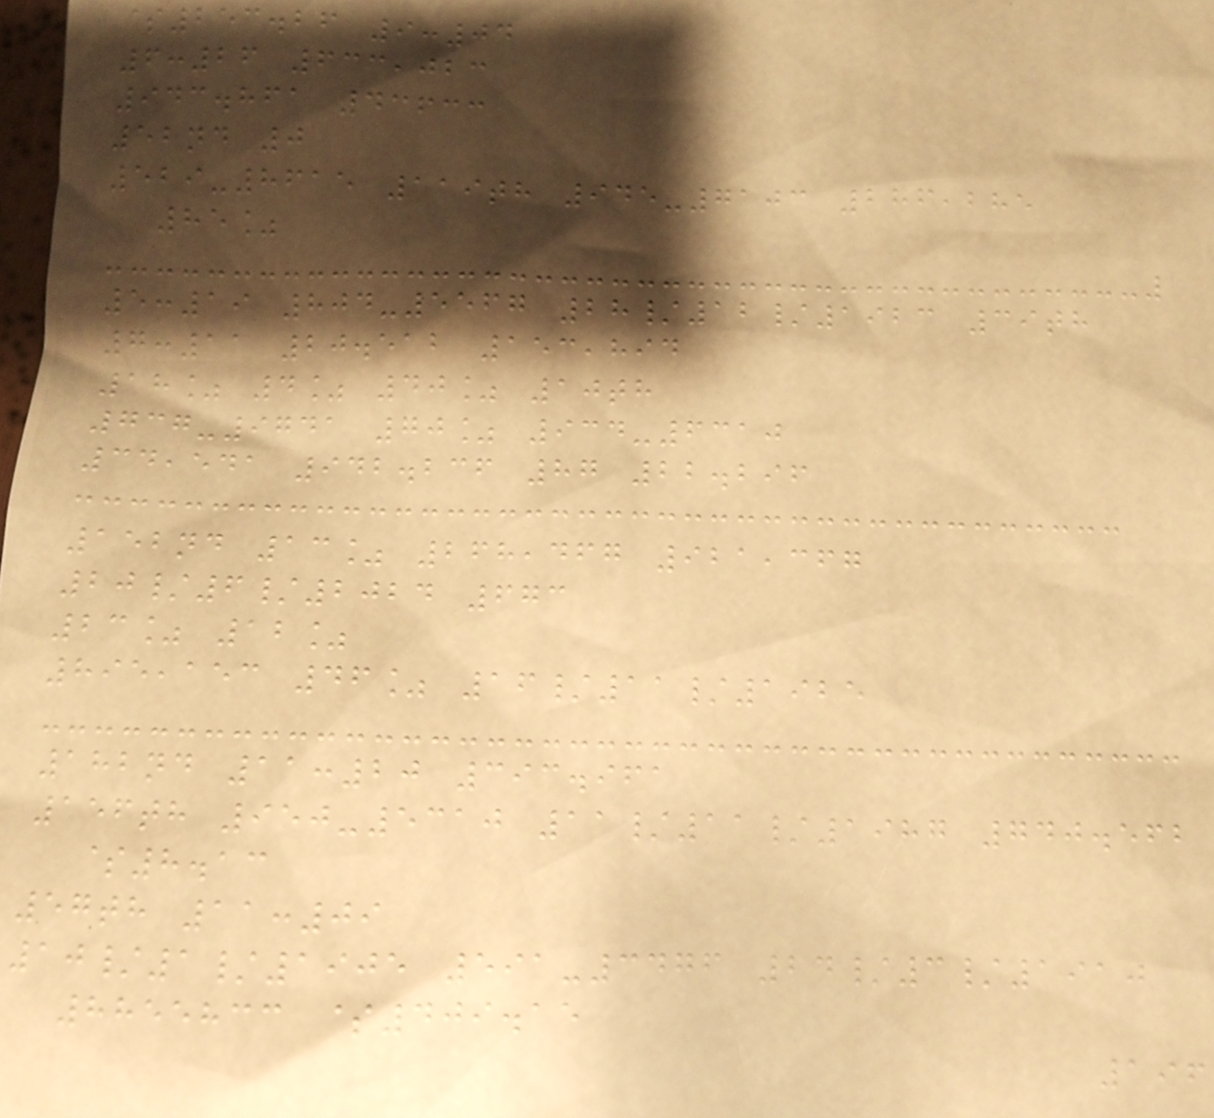$253.26 9:04
6:26 633,023
943.861 43633
52nd 0
529-8615 119th 945-7103 286,285
85%
5:19 804-5567 28/12/1923 39th
7:11 20.512 153,894
18% 4% 40% 10th
737-9741 70% 934-6310
34,541 942.236 87 22.296
152nd 13% 268,467 921,367
20/6/2024 673
23% 12%
895,153 46% 16/11/1925
182nd 11:20 393.961
156th 950-5310 11/11/1987 740.562
$8.13
57th 11:09
10/1/1905 591-3476 24/3/1910
8855833 $409.15
196
